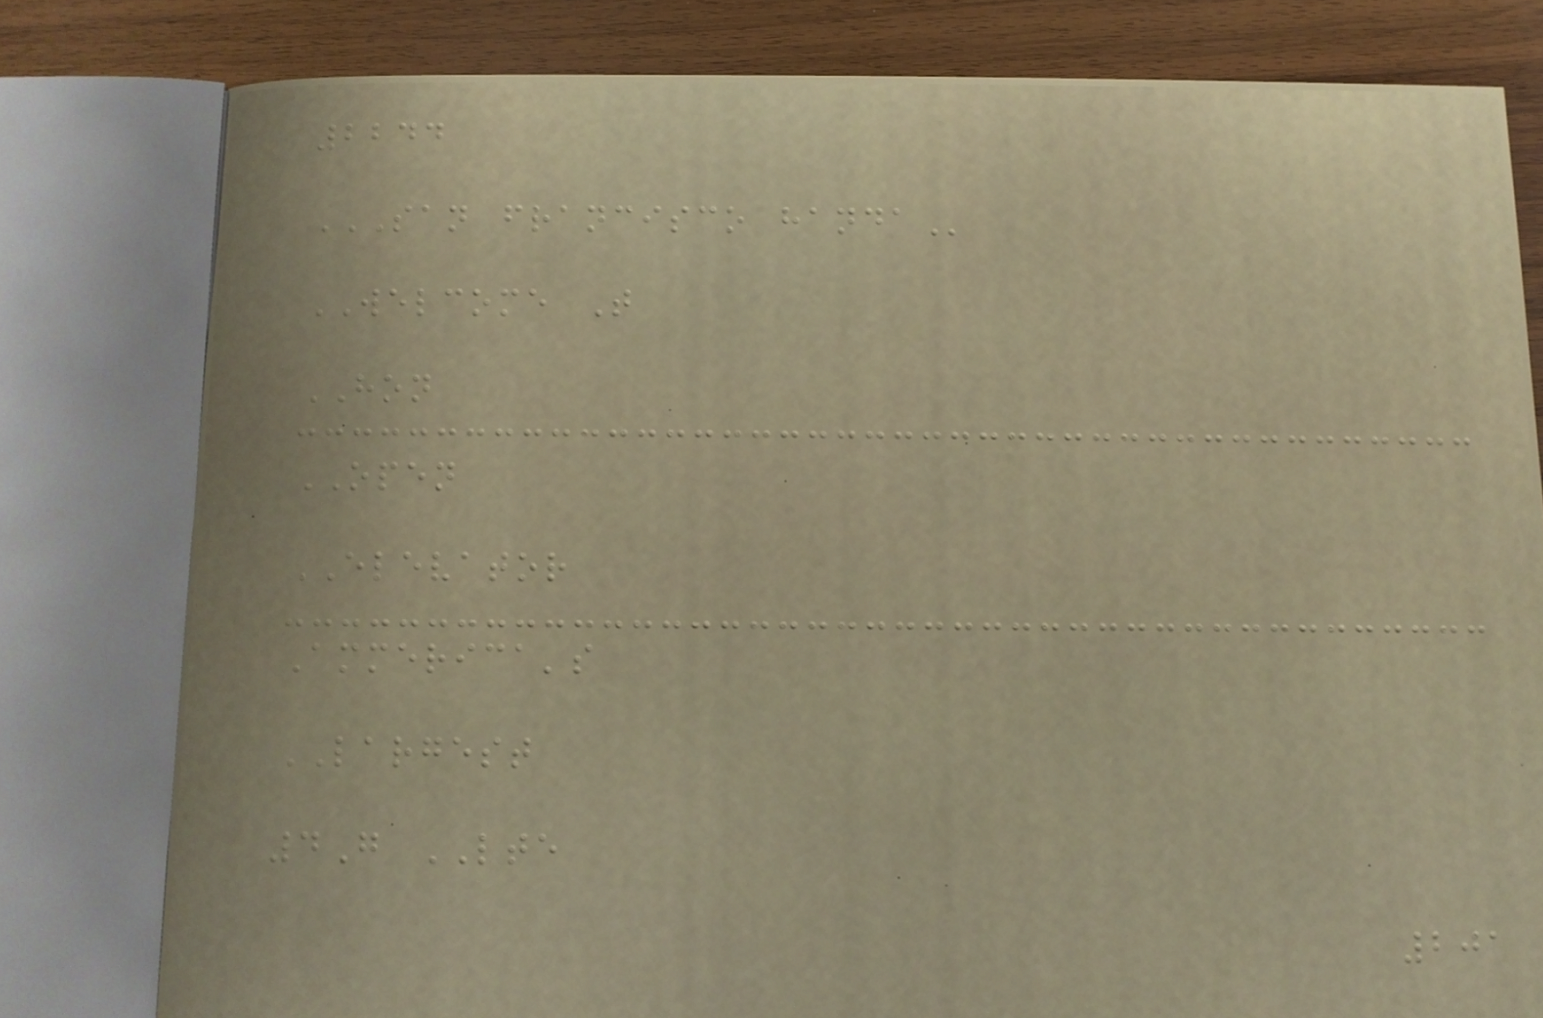2244
SAN FRANCISCO HANDA
WELCOME T
HON
OPEN
ELEVATOR
Ammerica's
LARGEST
4G LTE
201
